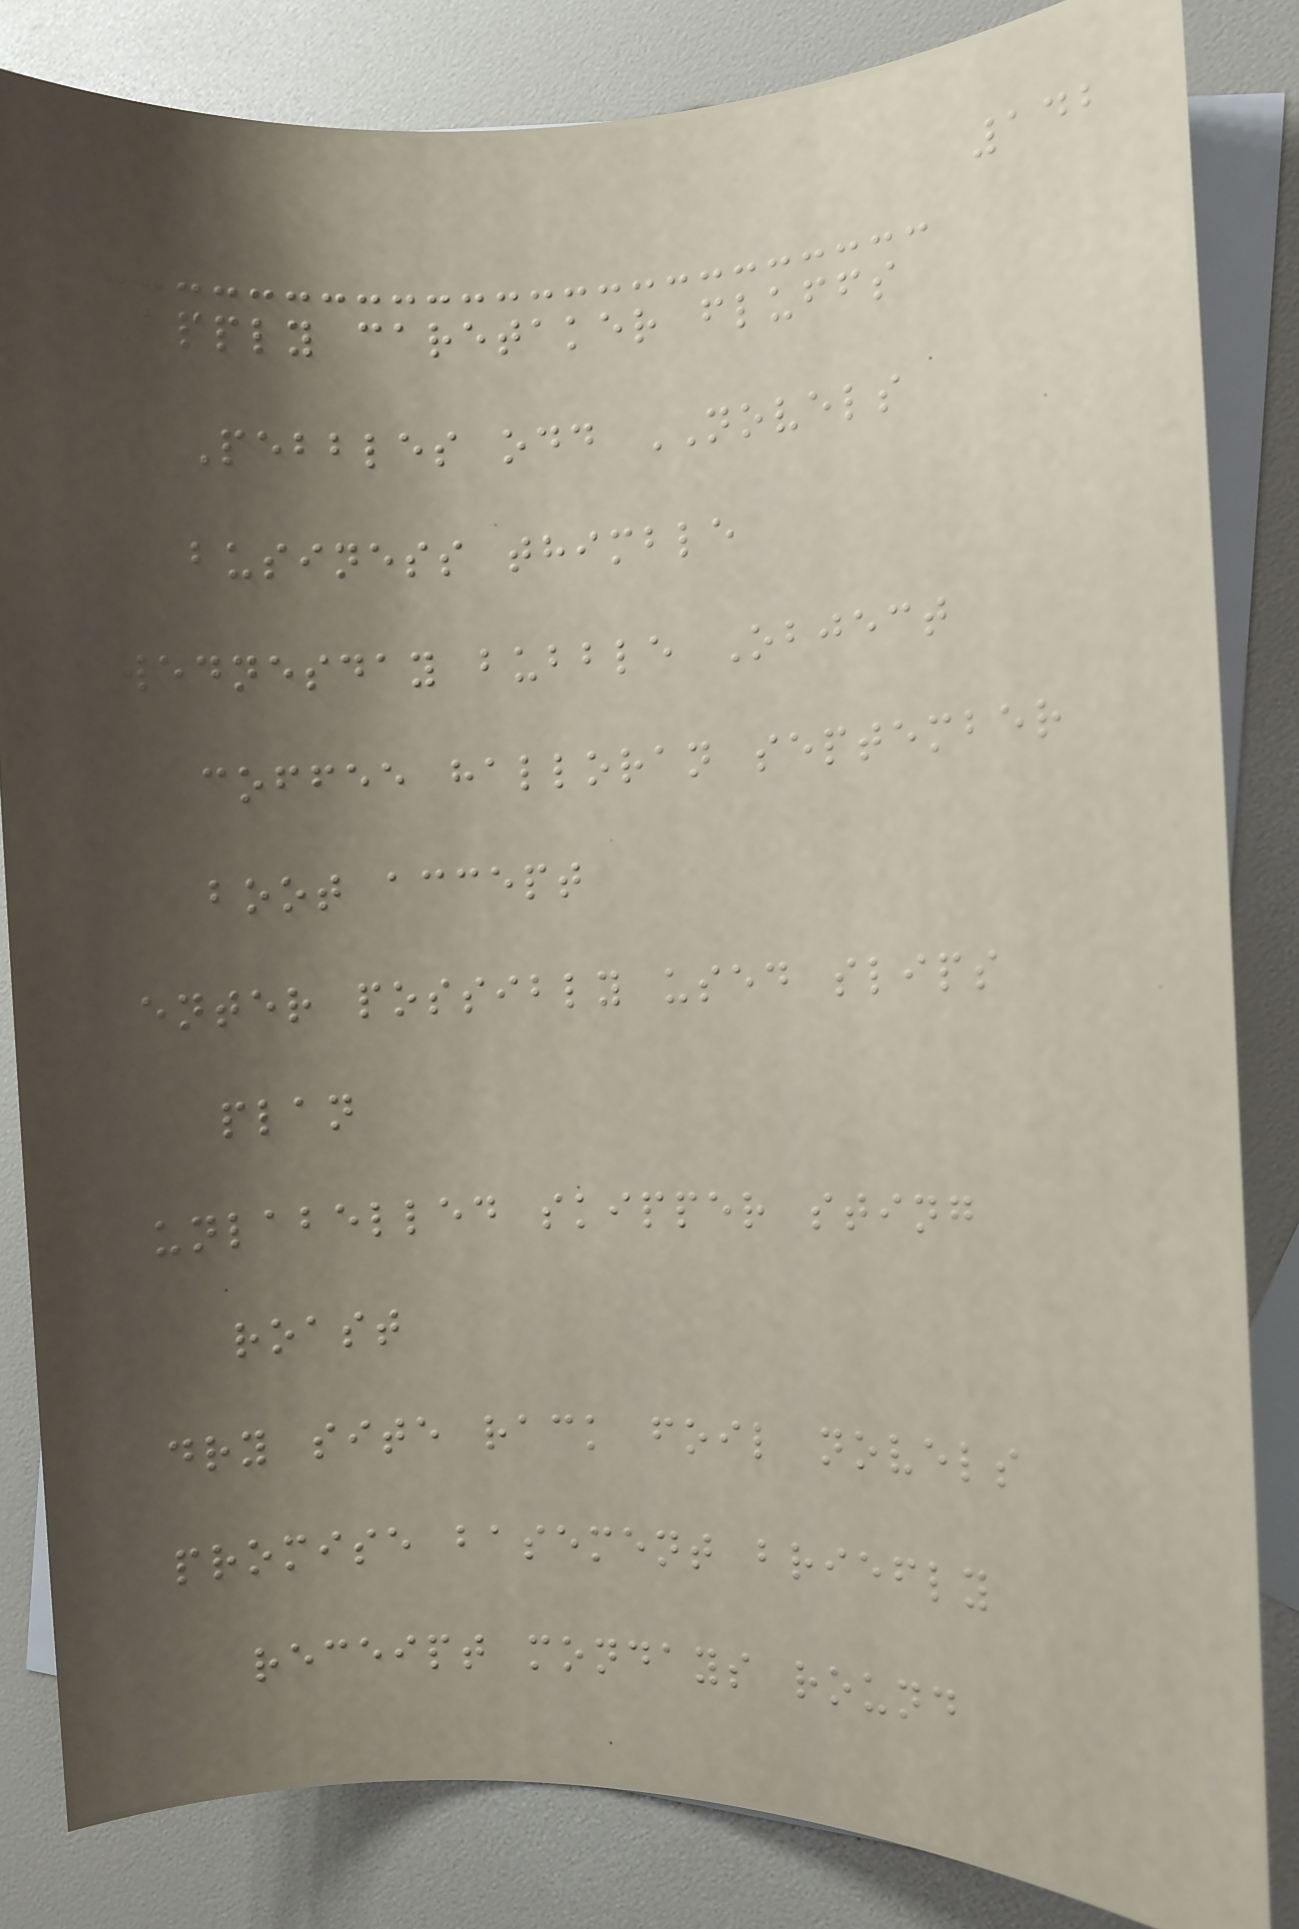142
Apply caretaker fluffs
Pebbles odd NOVELS
business thimble
wednesday bubble Object
coffee halloran september
boot accept
enter possibly used slips
plan
unlabelled skipper sting
roast
dry site rack foil novels
promise basement briefly
receipt mondays round
